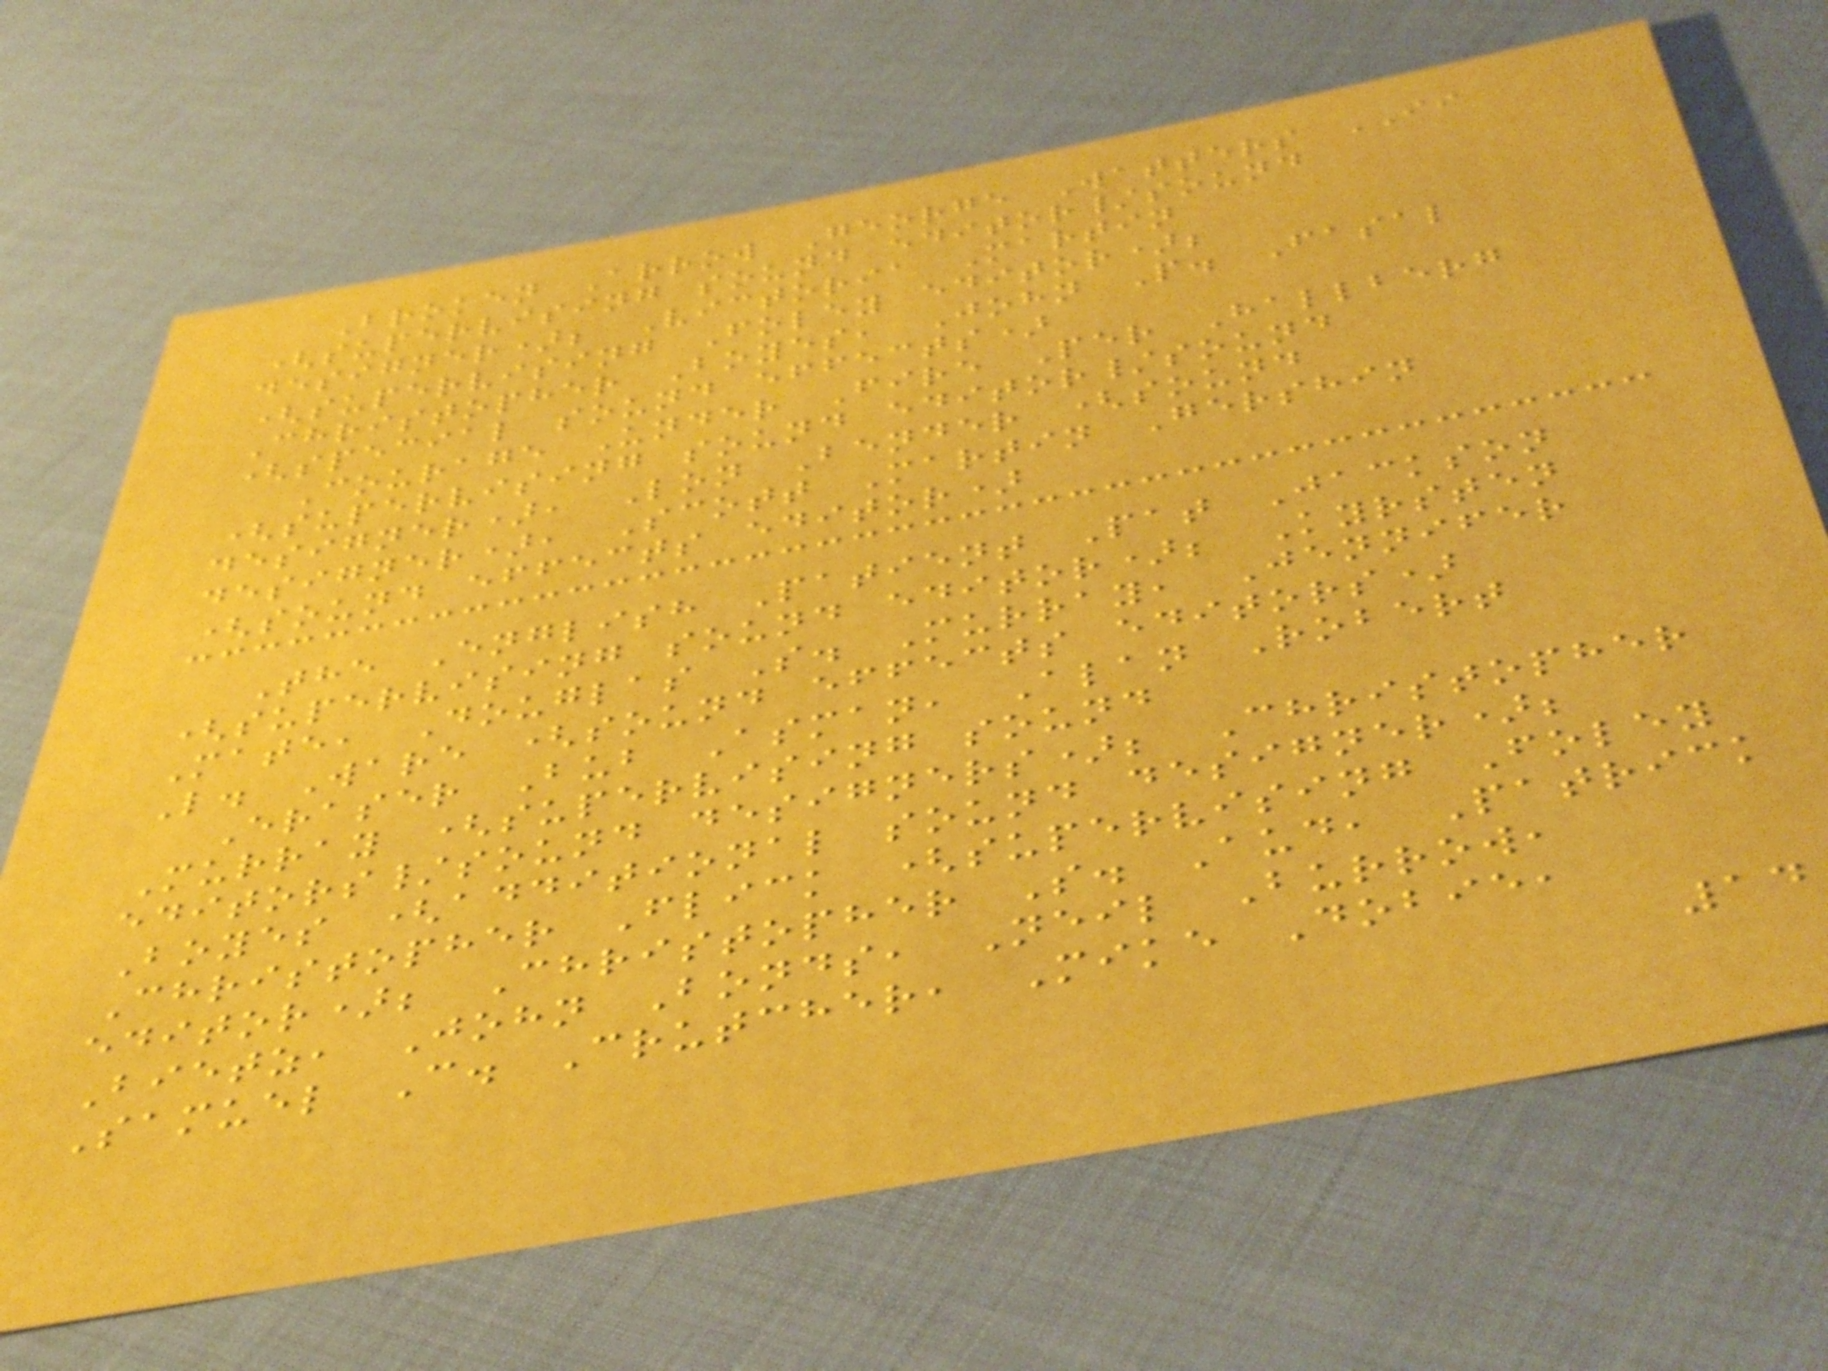Broken Arrow George Watters II
(supervising sound editor/sound
designer); Victoria Martin
(supervising Foley editor);
Christopher Boyes, John P. Fasal
(special sound effects)
Courage Under Fire Per Hallberg
(supervising sound editor/sound
designer), Lon Bender (sound
designer), Scott Martin Gershin
(sound effects editor)
The English Patient Pat Jackson
(supervising sound editor); Kyrsten
Mate, Douglas S. Murray, Jennifer
L. Ware (sound effects editors)
Eraser Bub Asman, Alan Robert
Murray (supervising sound
editors/sound designers); Christopher
Boyes (additional sound designer);
Christopher Flick (supervising Foley
editor); Christopher S. Aud, Patrick
Bietz, John Bonds, Neil Burrow,
Samuel C. Crutcher, Mike Dobie,
14
